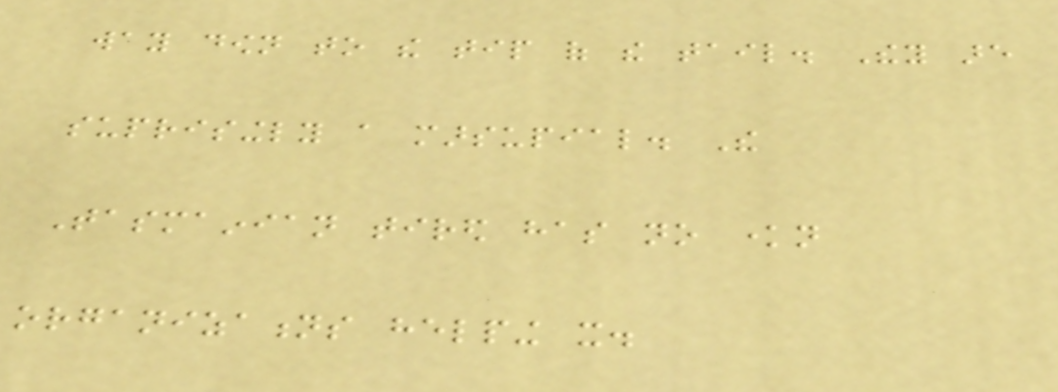way down to the tip of the tail. They are
suprisingly a marsupial. The
Tasmainian tired has no known
organizations helping it.
